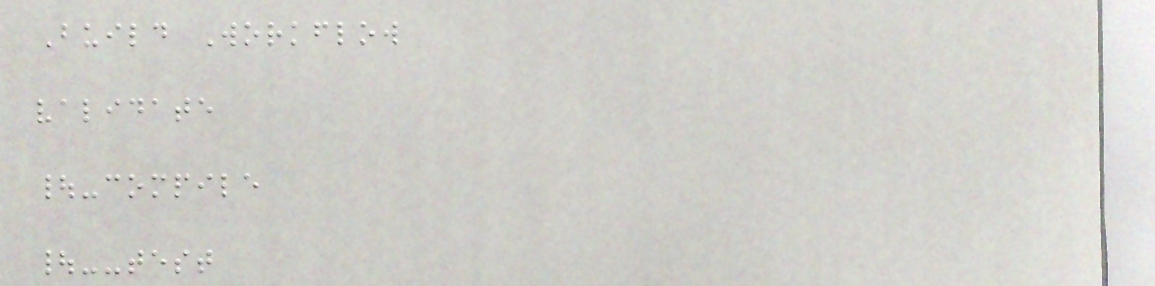Build Workflow
validate
|-compile
|--test
